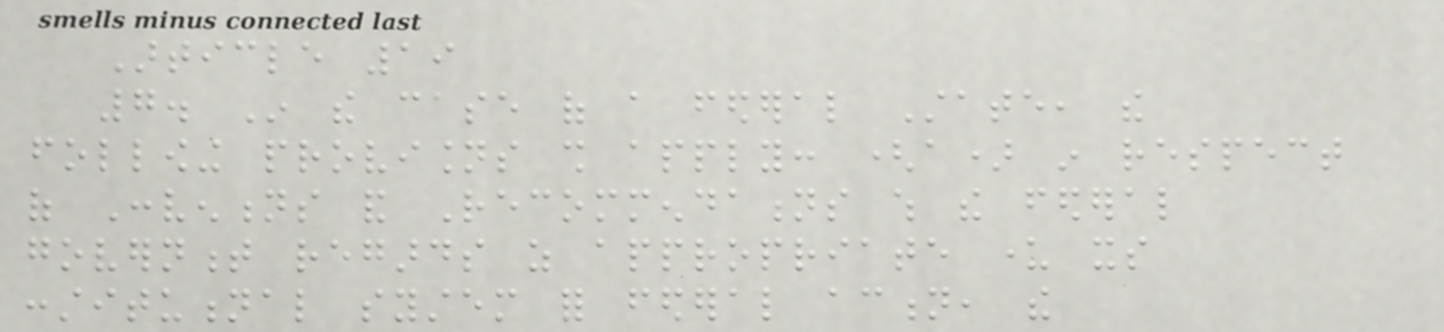Article 19
7. In the case of a federal State, the
following provisions shall apply: (a) in respect
of Conventions and Recommendations which the federal
government regards as appropriate under its
constitutional system for federal action, the
